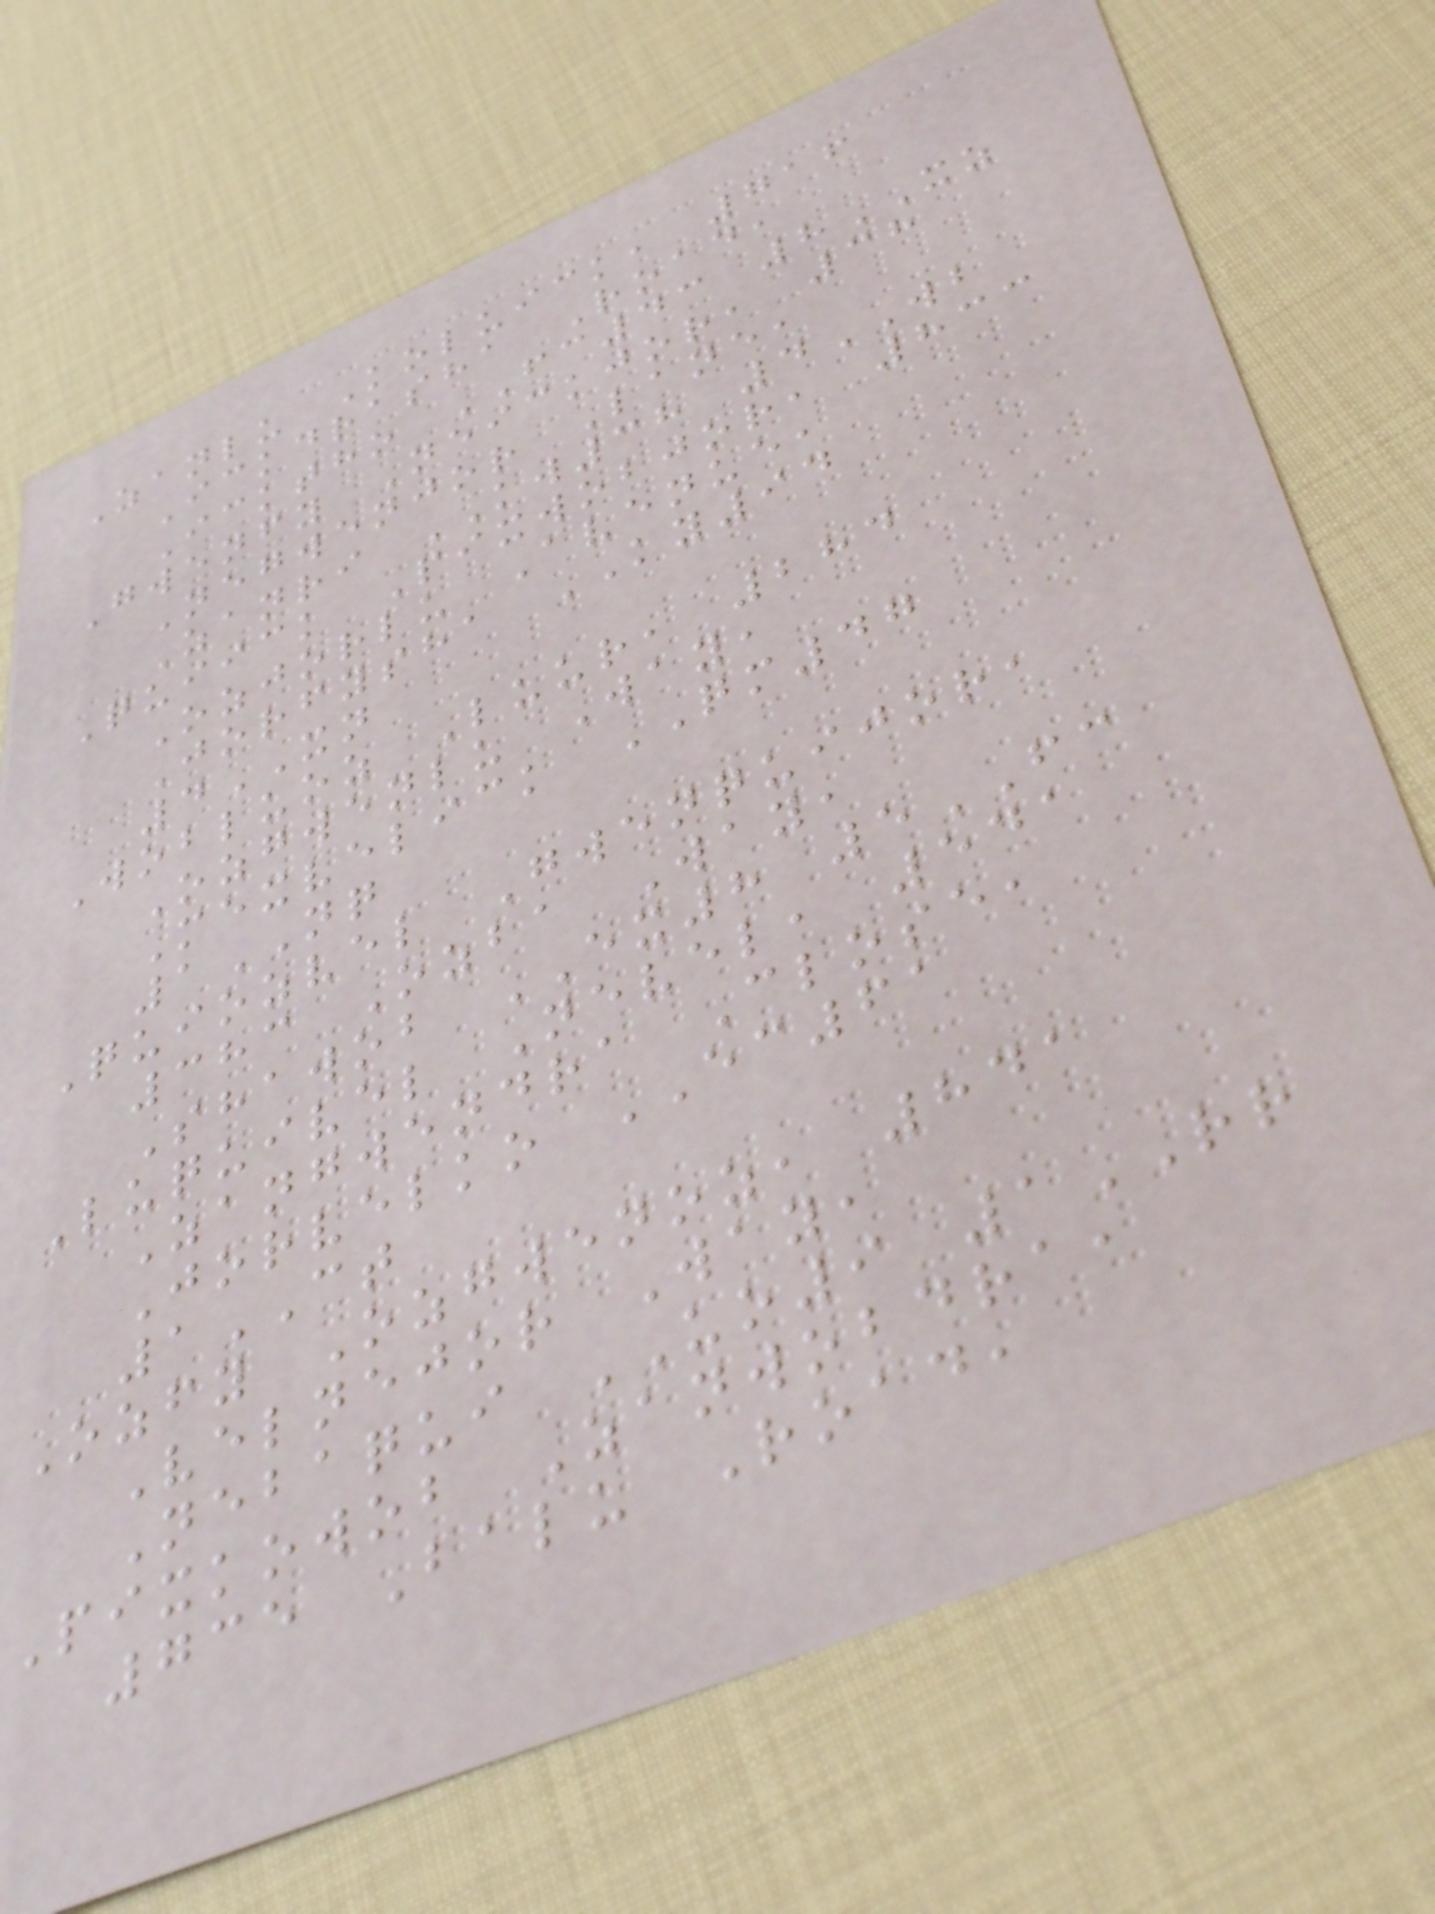Zanlu Koluick, 716
Ickdrasha Road,
Icktho FC43 8XZ
Gwenfy Neickjor, 38
Negwenjor Lane,
Zanri KW38 4WB
Quiick Pixwobjor, 833
Ozjorlu Avenue,
Jorfysha KY94
4XN
Wobluoz Luur, 284
Ozgwenlu Way,
Mexvelick QM47
1NQ
Quiozvel Gwenquijor,
383 Ozba Way,
Shawob EX8 5FC
Luquivel Nevel, 541
Zangwendra Close,
Jorvelko EC61
1CT
Ozfy Ozgwenoz, 841
Velnejor Way,
Nebaqui UO9 1RR
Pixkowob Zanwobdra,
735 Balu Road,
